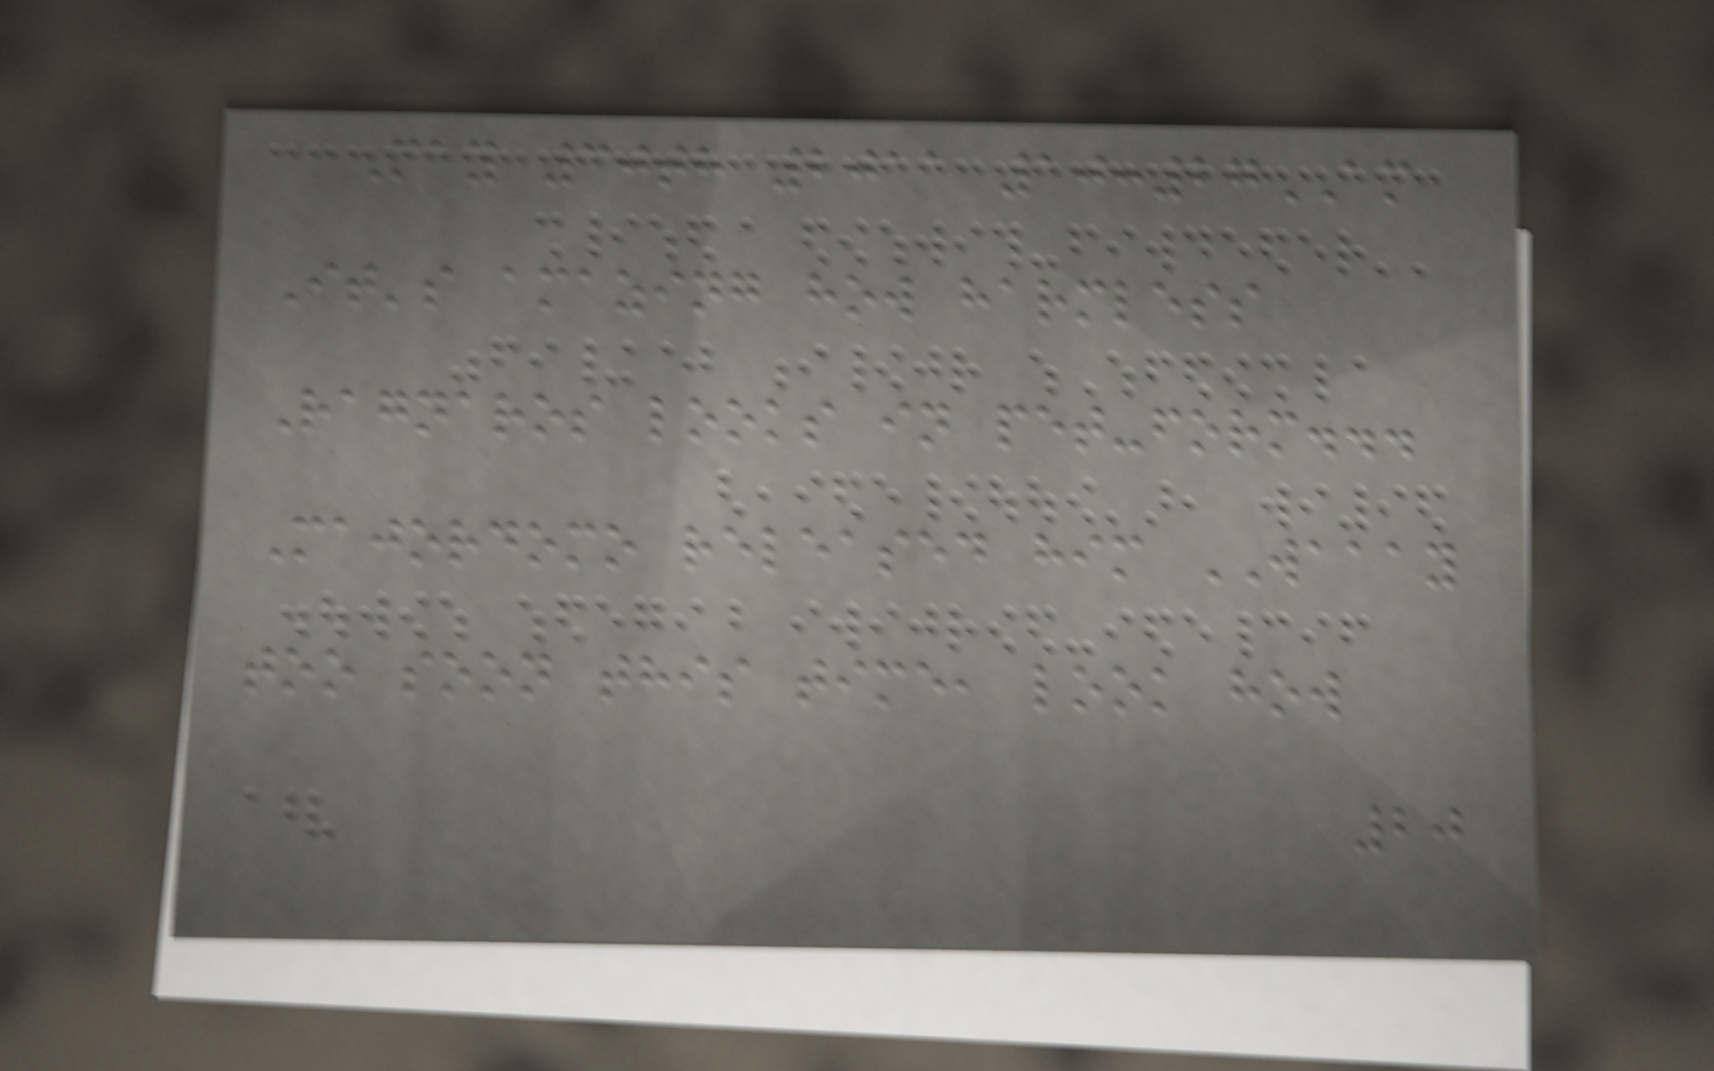May 30th 2011 10:27AM
It's amazing how harmless
Ragnaros looks in pet-form...
Majordomo released him WAAAY
too soon this time, look how
20
